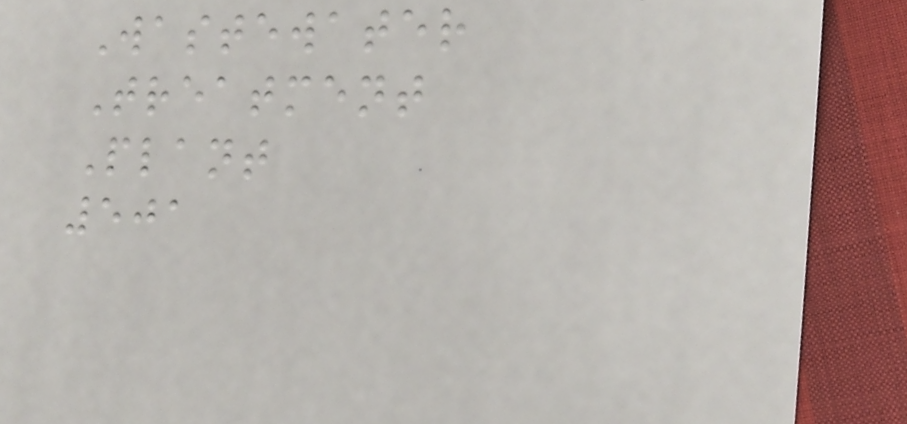Wastewater
Treatment
Plant
501
